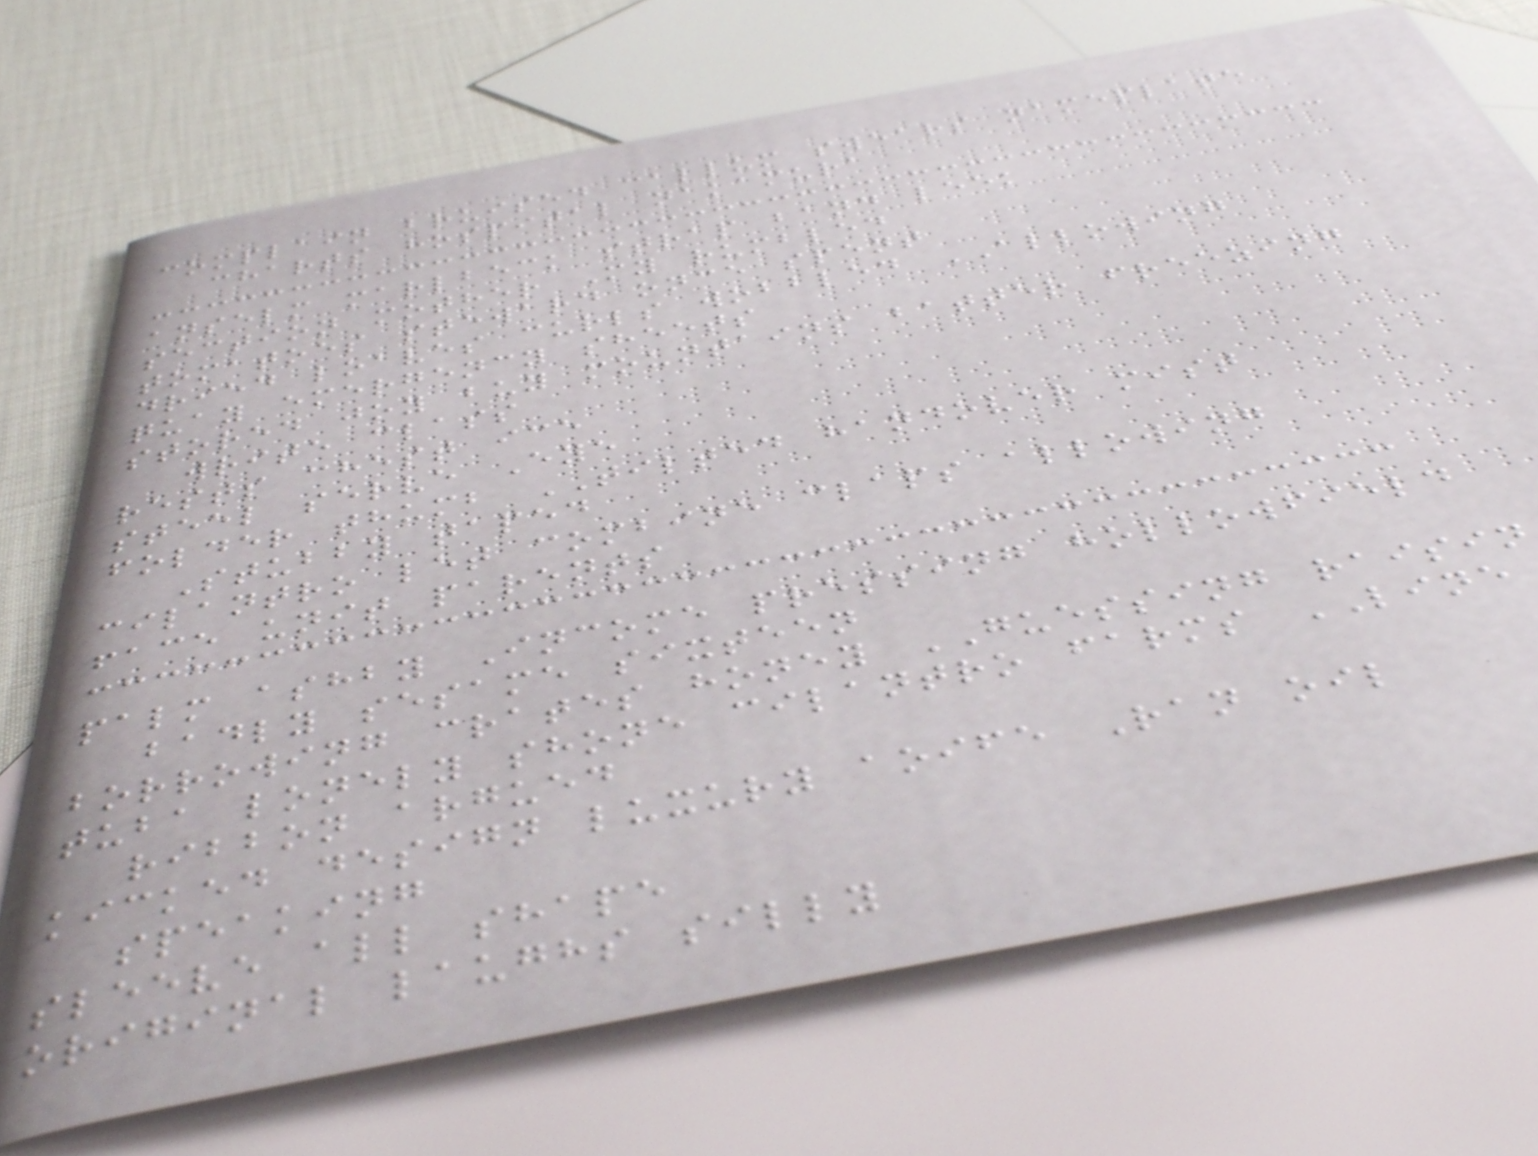complain bruised callum swears nameplate
charts hospital nakamura
anselm marlbeck strap band leek
section mother My rumbled
tomatoes steward once spent
dried loaves curls wobbled ALLOWING
quay emergency sheets
stored joy buy mountains batter freezing
write class
rests chest ice
steel serve Eye
folder thumb TILTED handover mist
Stubby taped
cilantro let combine claps allowing
face unit parents
palm ashby Income pressing hollowfield
badly sesame sixteen
borrowing crates honey GUESSING raisin
tuba lonely shone cilantro farms LINE
ribbon argued
kicked design luxury aoife Ran oil
speaking
sleeve all shape
original laughs silly
